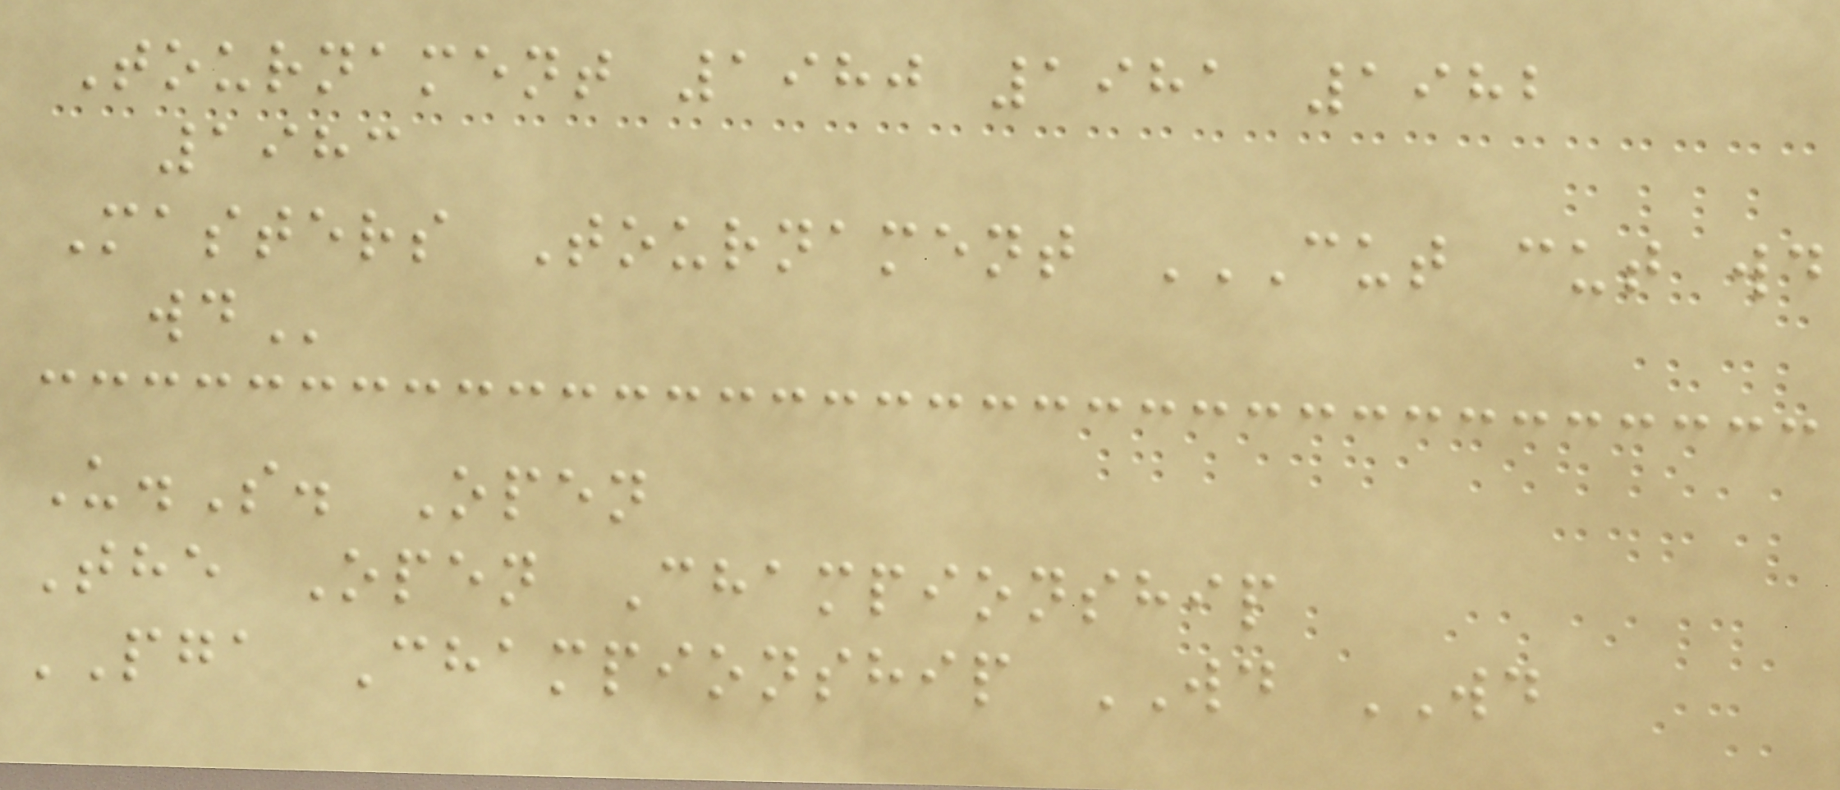Tournament 1980 1981 1982
1983
Masters Tournament CUT CUT WD
WD
U.S. Open
The Open Championship
PGA Championship WD WD
